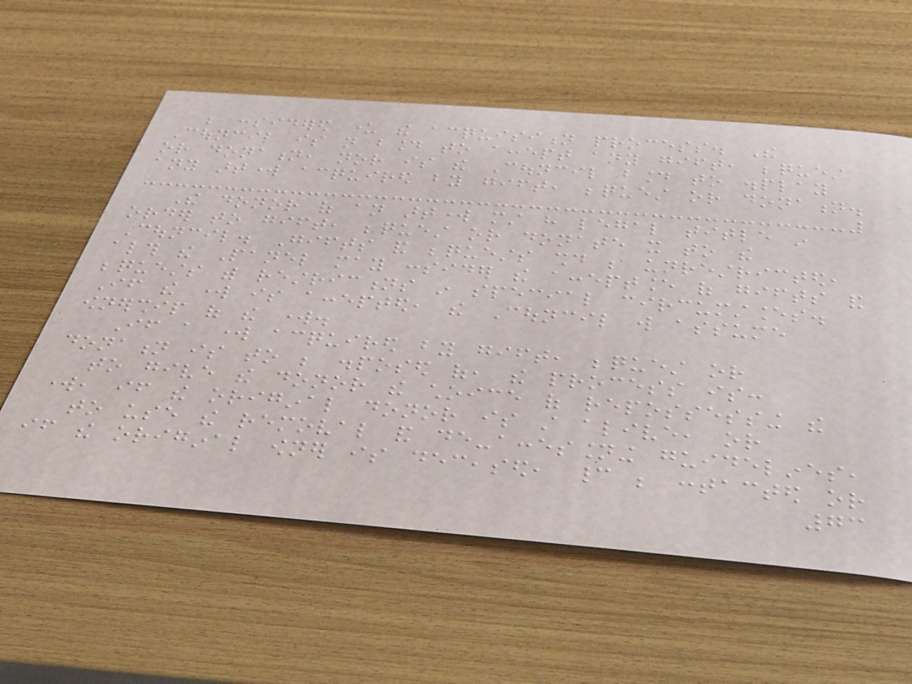be considered under the acquisition process. The
Council is not bound to accept any gift, bequest
or donation, nor is the Council bound to display
any artwork acquired by gift, bequest or donation.
The donor of an artwork must have legal title in
order to gift, bequest or donate it to the
Council. Gifts and bequests should be unrestricted,
although the Panel may consider the acceptance of gifts and
bequests with restrictions in special circumstances.
If the work is accepted, the Council will assume
ownership of the work.
If a work acquired by gift, bequest or
donation is to be disposed of, the process is:
to give the donor the choice of repossessing the
work, if the original donor is still alive, or
to use the removal and de-accessioning guidelines,
if the original owner is deceased, cannot be contacted or
73
